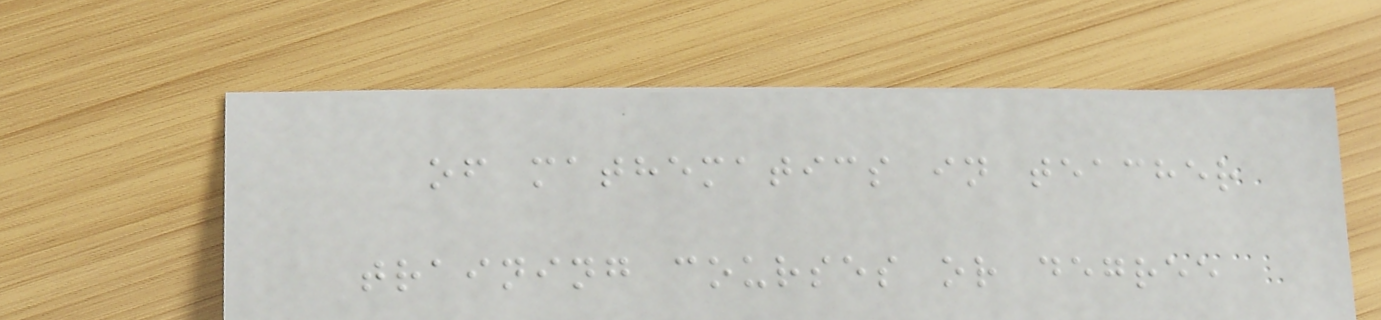of mathematics in teacher
training courses or degree
